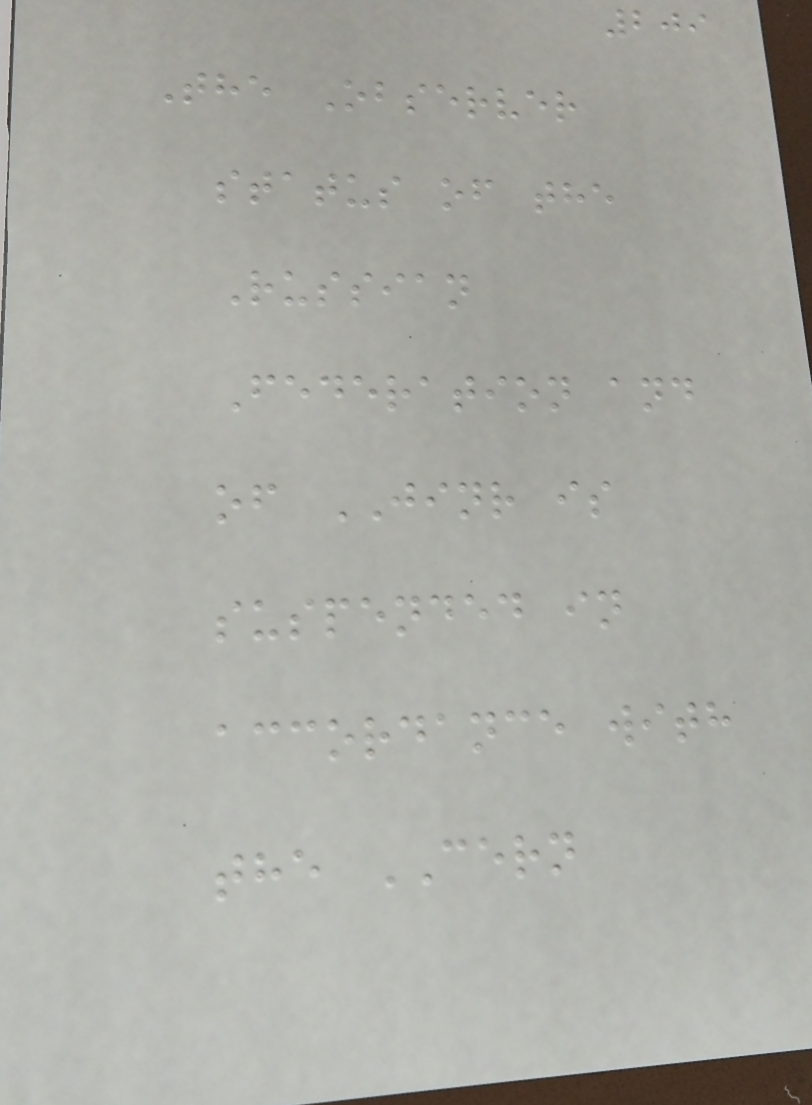209
The Observer
status of the
Russian
Federation and
of JINR is
suspended in
accordance with
the CERN
